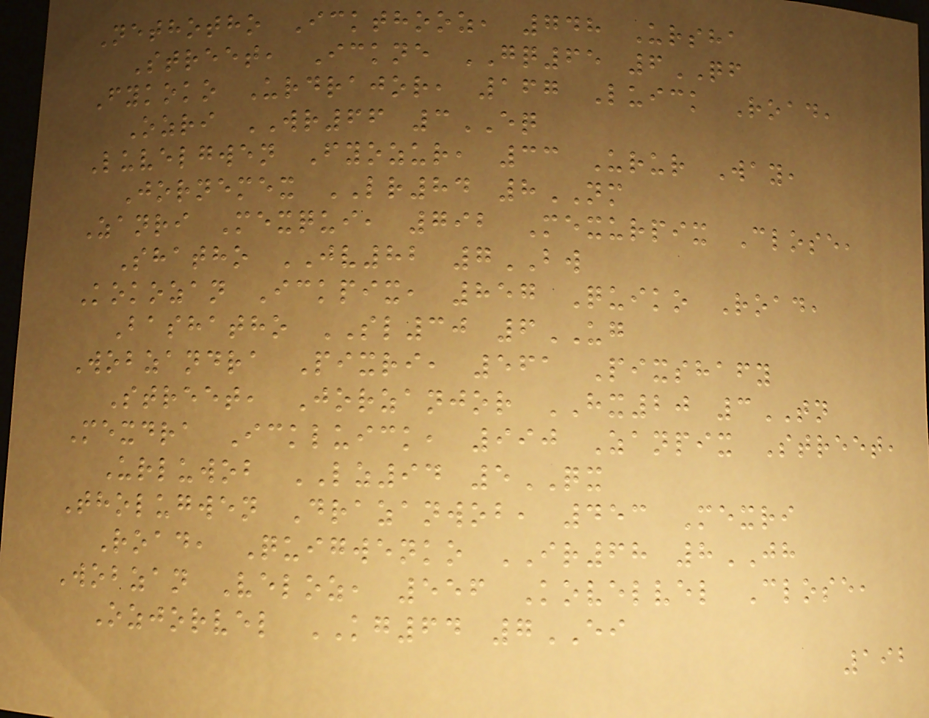Nethotho Ickthooz, 748 Ursha
Street, Ickne GQ65 6QF
Fykoko Urdrajor, 167 Luick Road,
Ozri WR66 3EQ
Luvelgwen Fyozur, 33 Urur Way,
Jornemex LR84 8NM
Zanri Mexqui, 792 Mexurpix Close,
Shatho JV82 7BW
Kokozan Ickpix, 857 Quiko Road,
Bashatho SL30 6UG
Wobzandra Pixri, 561 Pixshafy
Street, Jorzanjor HX20 3TN
Mexdra Ickluick, 990 Zanpix Street,
Urluwob LZ94 5QX
Tholugwen Drazanwob, 453 Mexri
Road, Quigwenko IR68 8JH
Wobzan Veloz, 556 Kovelvel Close,
Ozjorvel KG64 7EI
192
